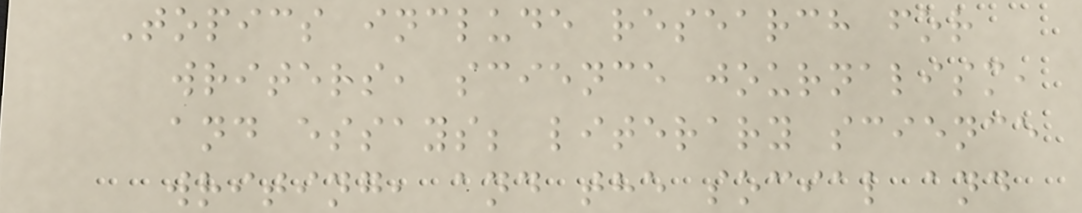Topics include research for
writers, science journalism,
and essays; literary science
writing, and the social and
